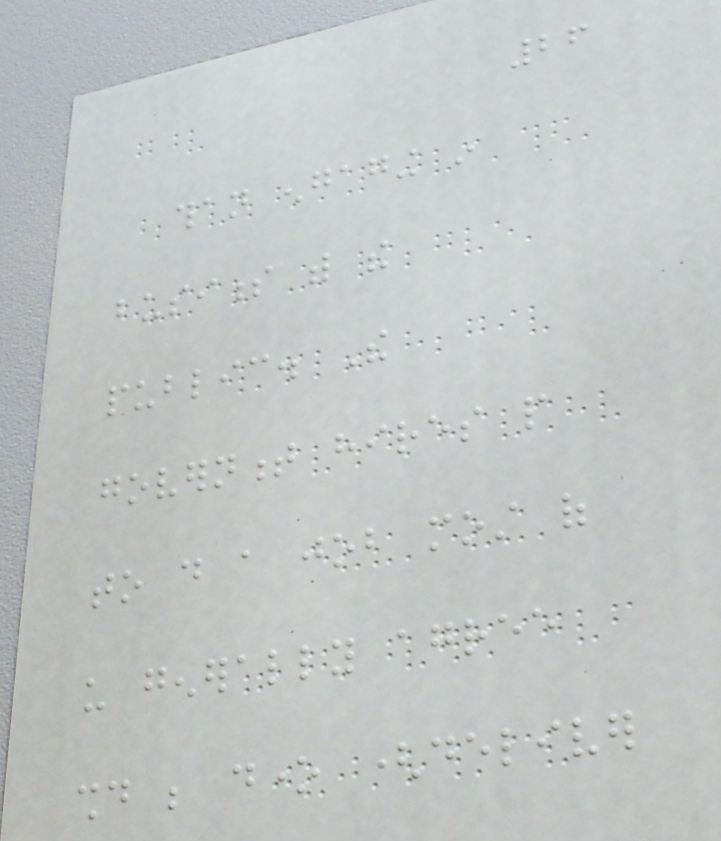26
than engaging in
business with the
public. The
government hires people
to do a job most of
us generally agree
should be done (deliver
